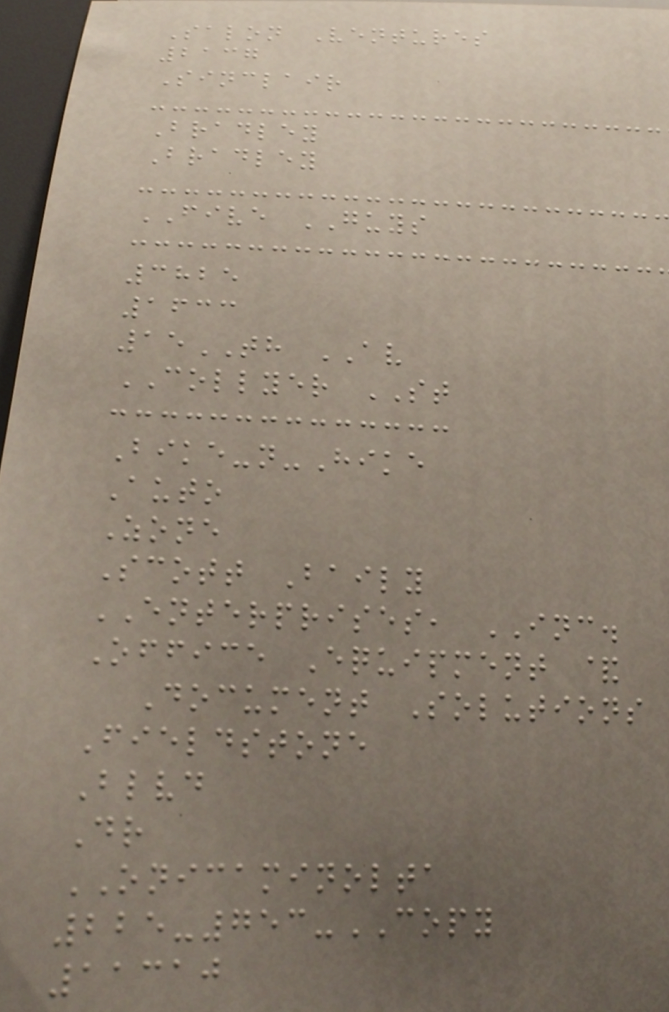Salon Ventures
2137
Sinclair
Bradley
Bradley
FIVE GUYS
3825
1633
15TH AV
COLLYER ST
Bike-n-Hike
Auto
Zone
Scott Baily
ENTERPRISES, INC.
Office Equipment &
Document Solutions
Fieldstone
Blvd
Dr
ONICAMINOLTA
225-753-COPY
11310
